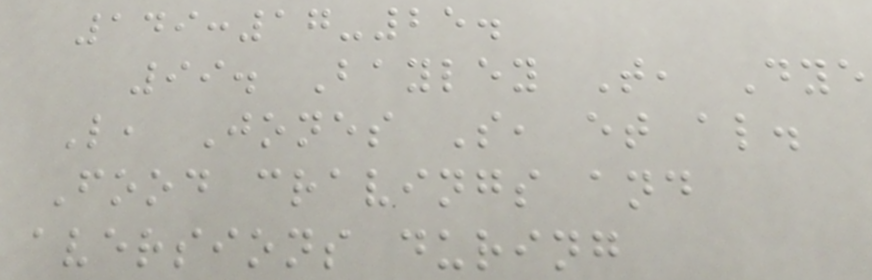149:17-25.
99. Bayley T, Dye
L, Jones S, et al.
Food cravings and
aversions during
